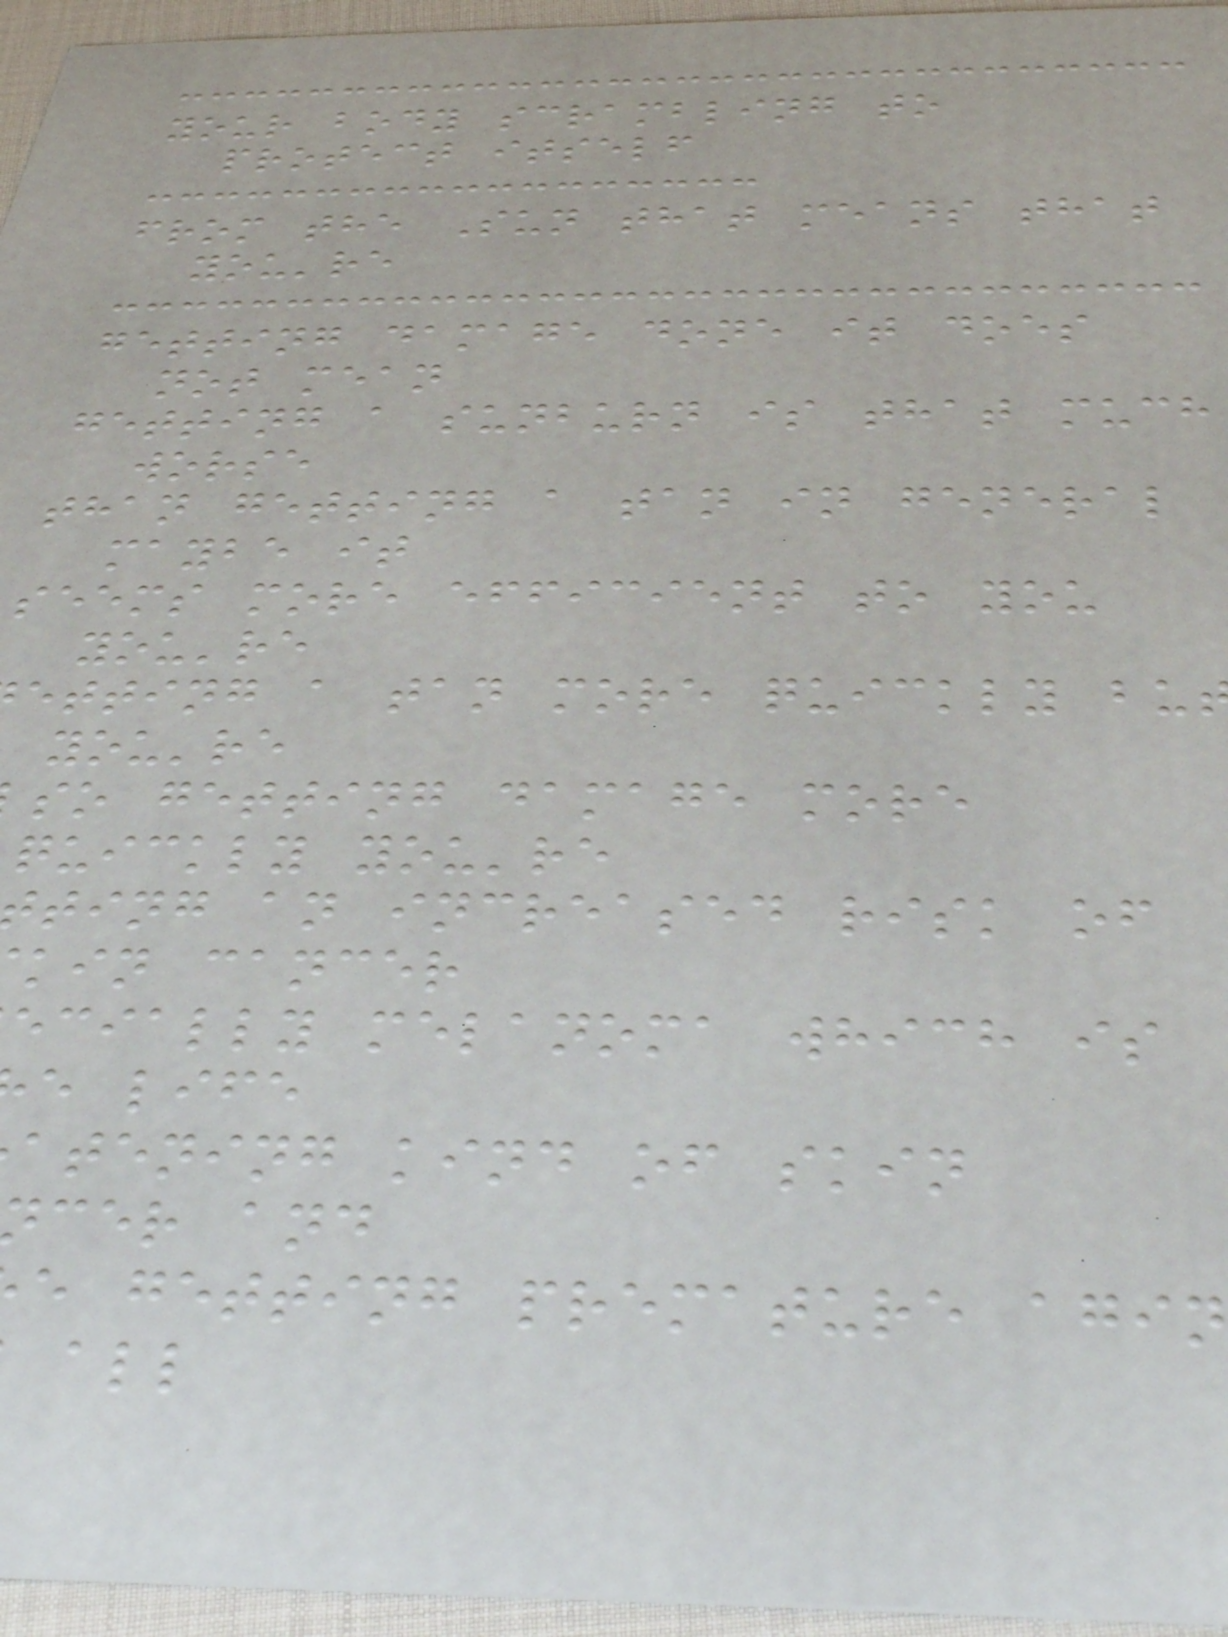your body scrambling to
protect itself
from the Sun that means that
you're
getting damage done it does
not mean
getting a sunburn is that much
worse
than getting a tan in general
maybe it
seems more efficient to you
you're
etting a tan more quickly bu
you're
so getting damage more
quickly you're
ting an increased risk of
kin cancer
ecially melanoma which is
e life
atening kind of skin
cer and
e getting premature agin
